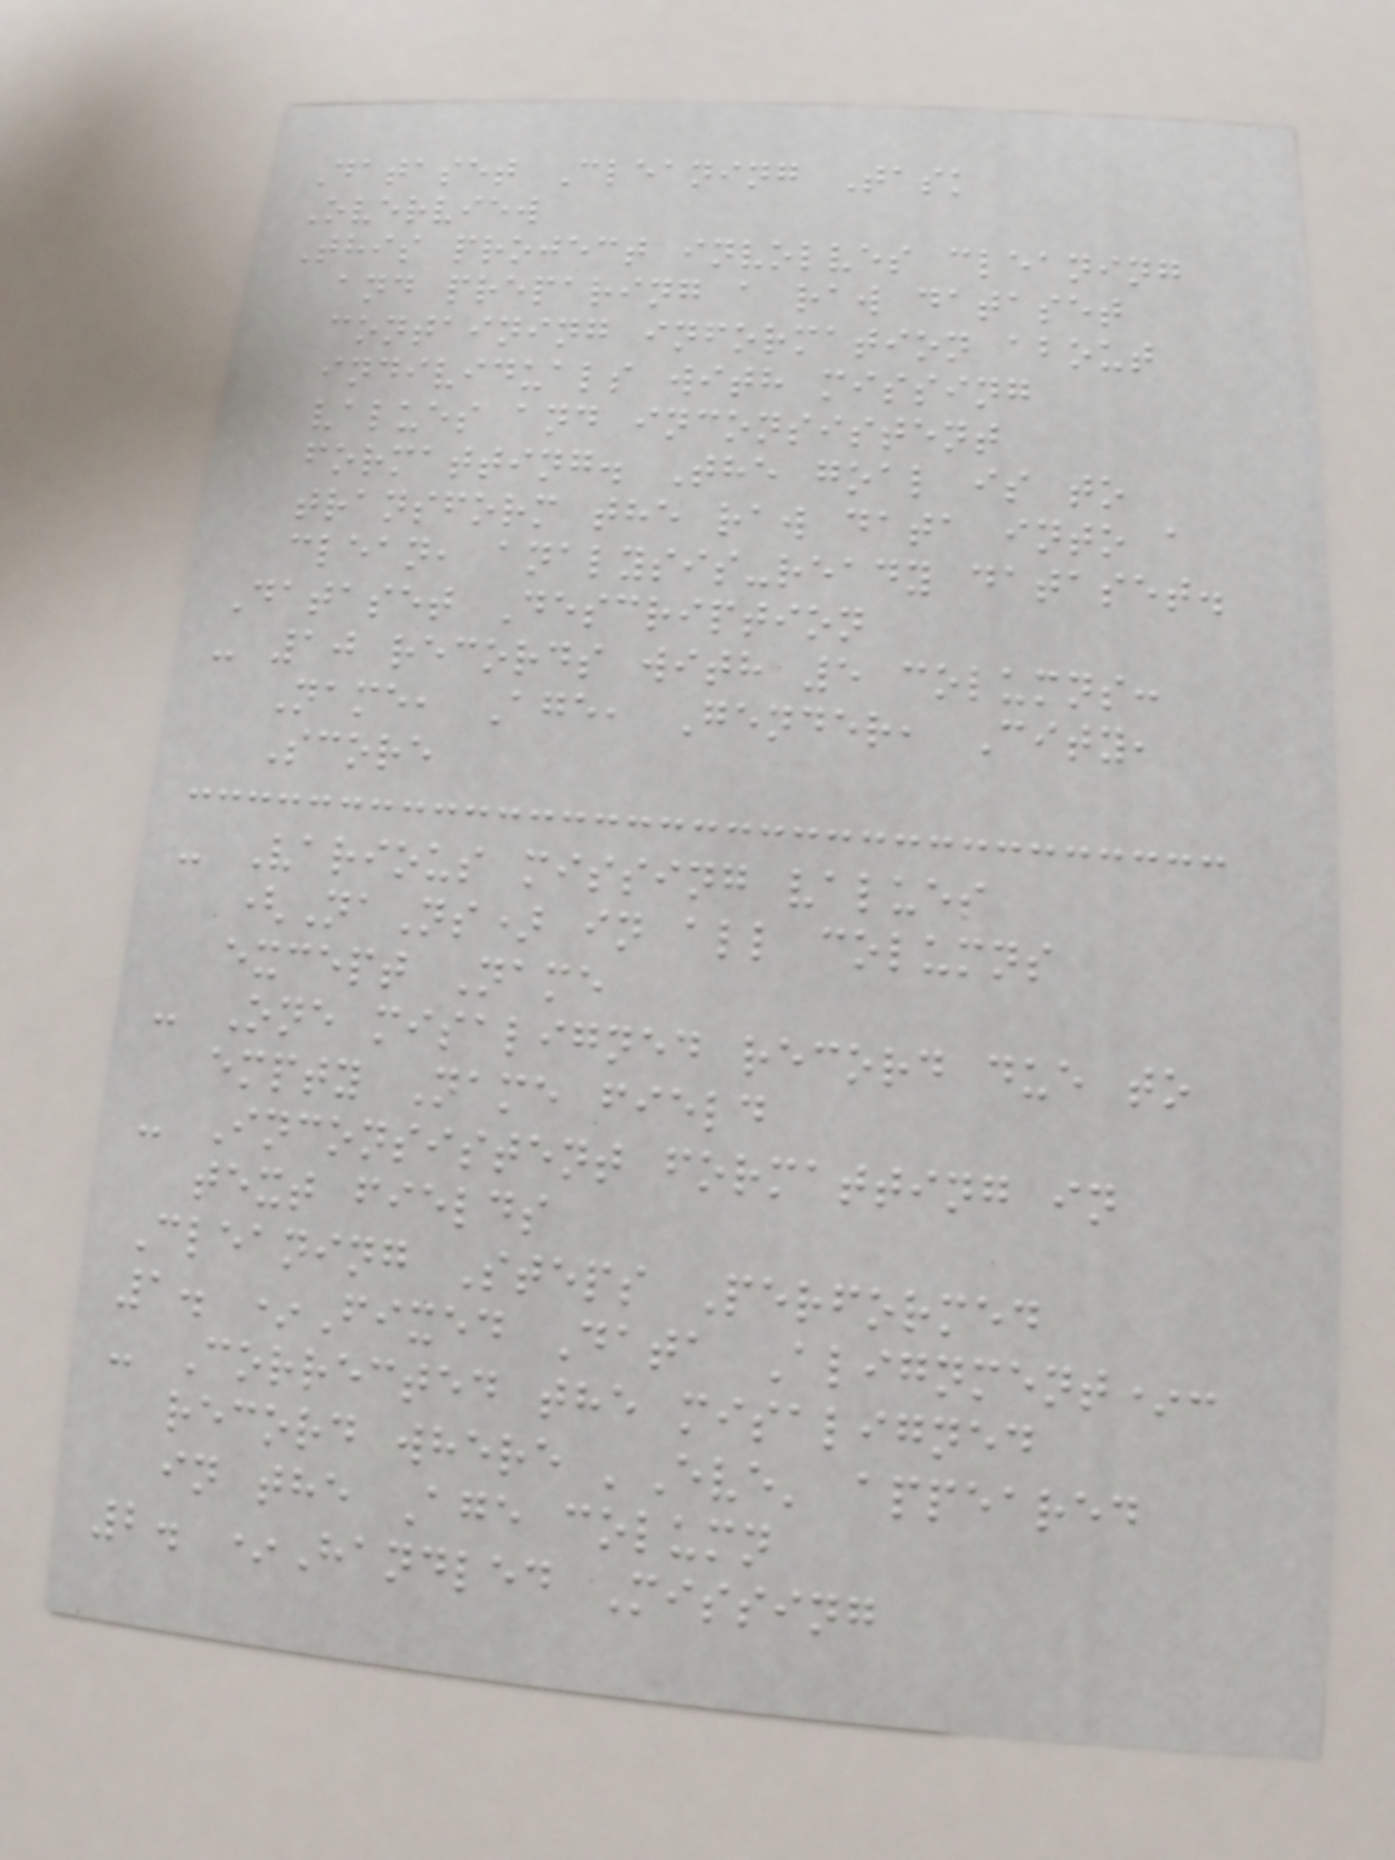Dataset Cleaning Task
Overview
This project involves cleaning
and preparing a raw dataset
containing information about
individuals with missing
values and inconsistent
formatting. The goal is to
transform the raw data into a
clean, analysis-ready dataset.
Dataset Description
- 10 records with 5 columns:
Name, Age, Gender, City,
Score
- Various missing values
(NaNs) in all columns
except Name
- One misaligned record due to
empty Name field
- Inconsistent formatting in
text fields
Cleaning Steps Performed
1. *Fixed Data Alignment*:
- Corrected the misaligned
record where 'Eve' appeared
in the Age column
2. *Handled Missing
